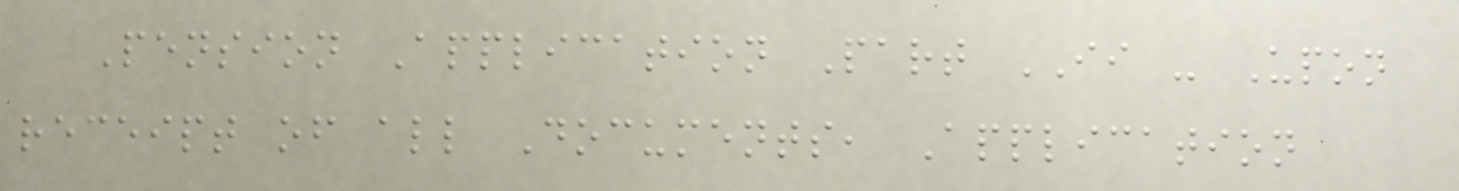Pension Application Part II - Upon
receipt of all Documents, Application
